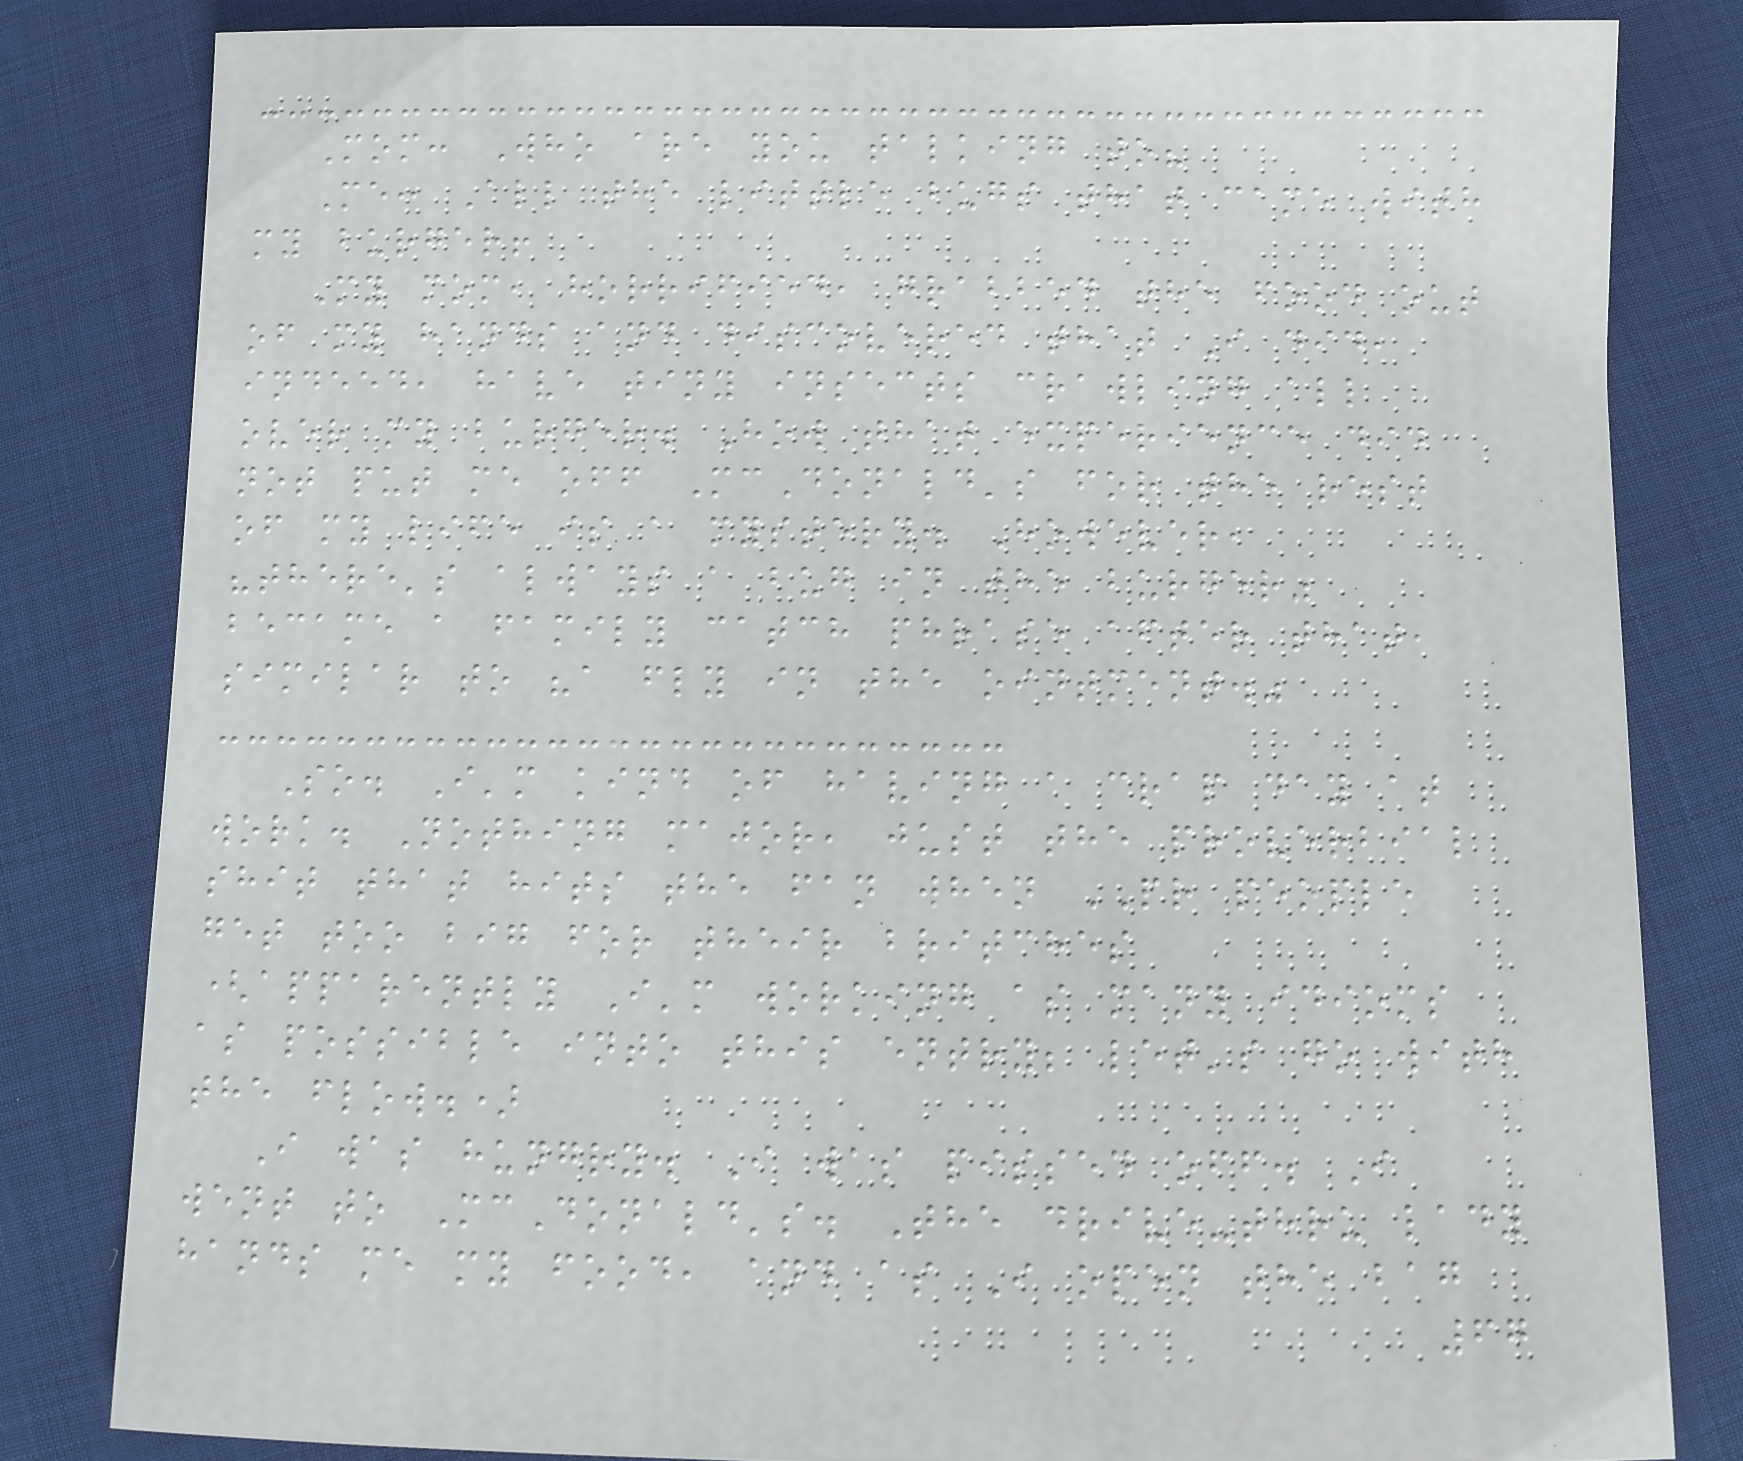Mom: Who are you talking to?
Me: All the little bugs that came with
my burger!
My mom, horrified, grabbed the food out
of my hands and discovered that I did,
indeed, have tiny insects crawling all
over my burger. How that experience did
not put me off McDonald's for the rest
of my life is a mystery. However,
"there's always a bug in the burger"
became a family catch phrase after that,
similar to "a fly in the ointment."
So. I'm kind of having a crap day at
work. Nothing major, just the proverbial
shit that hits the fan when PR people
get too big for their britches
(apparently I'm working as many idioms
as possible into this entry; let's go with
the flow.)
I was hungry. I was pissed off. I
went to McDonald's. The drive-thru lady
hands me my food, and as I open the bag
67
